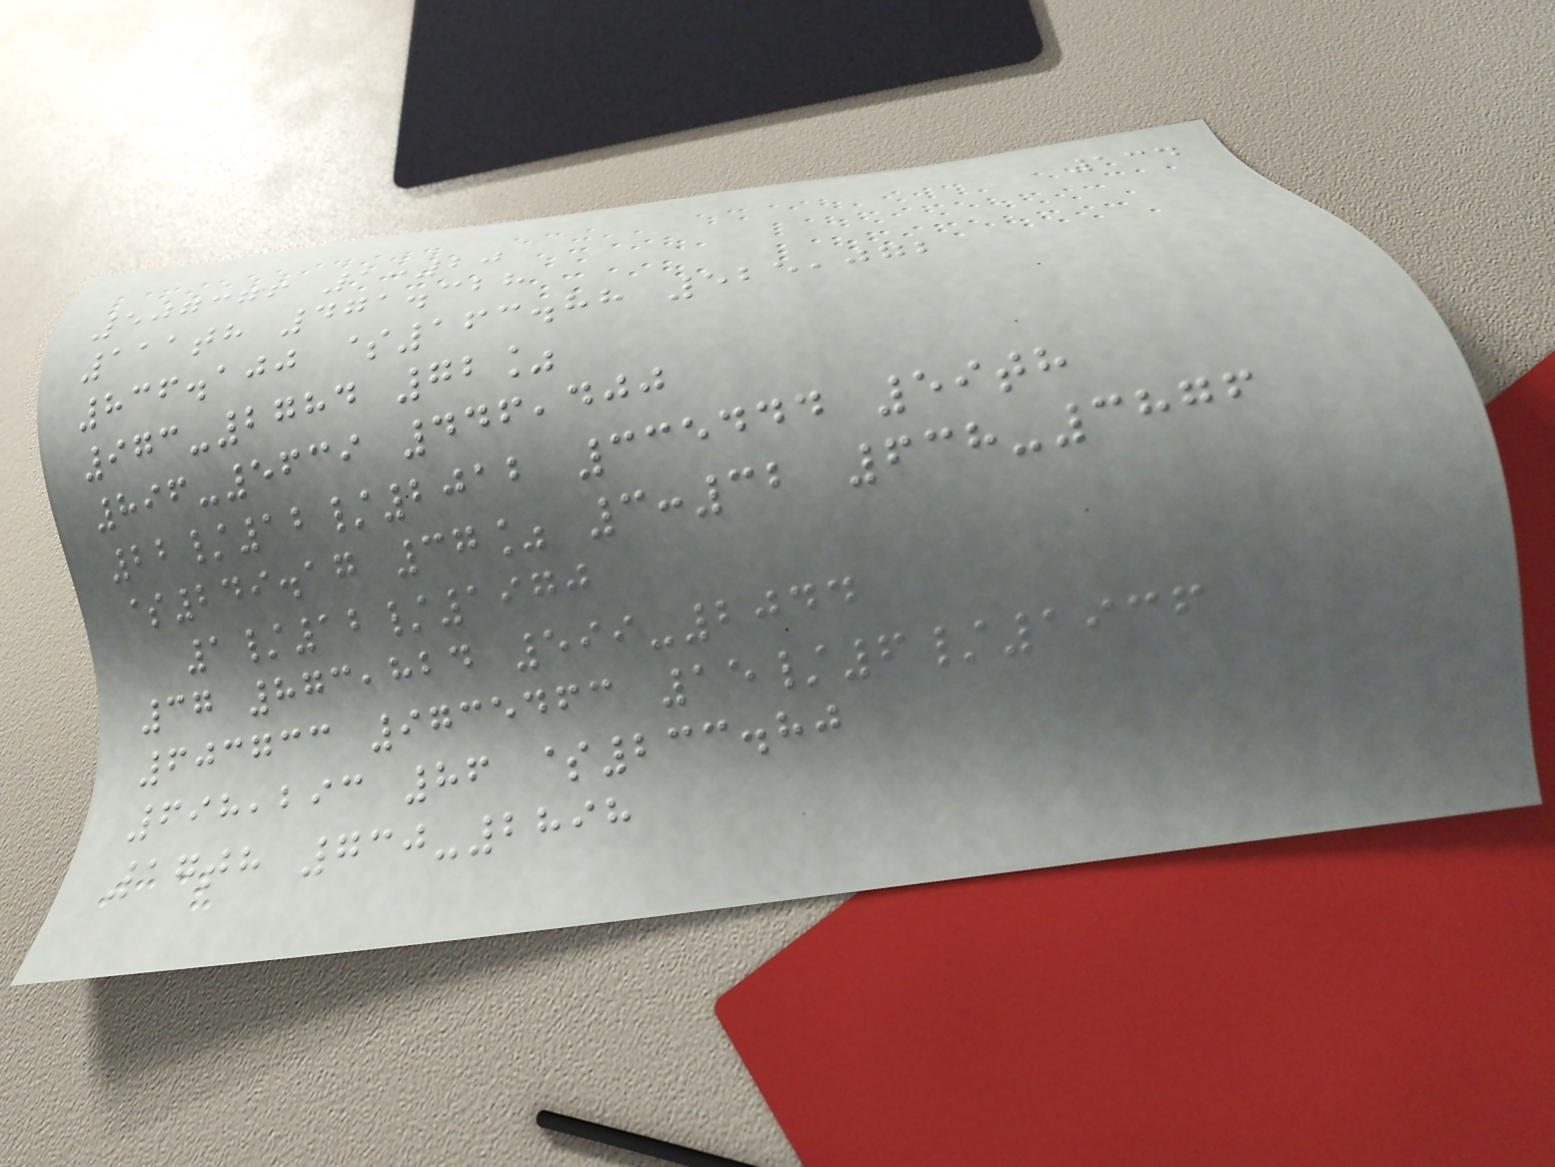134
507376 1:20
111th 471.328
836.100 $163.88 525,072
973-2784 72%
896-5639 446,400
22/12/2012 335444 59th
$249.17 37% 3:32 638-3876
1/12/1970
37 873,824 599-2044
603733 9735463 15/6/1936
698,293 86 $233.80
17th 730-2898
